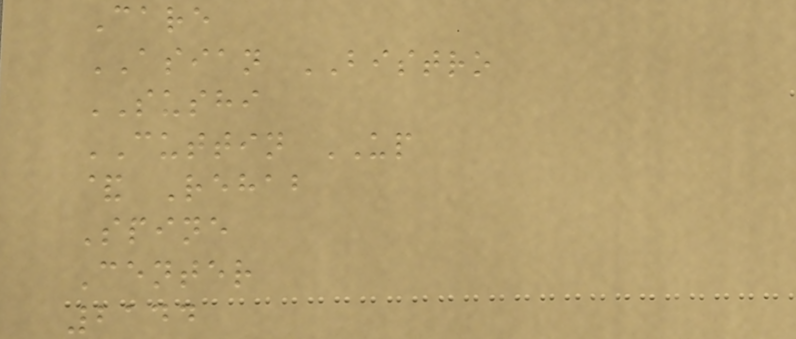Care
ASIAN BISTRO
SUSHI
CUTTIN UP
& Rehab
Spine
Center
2144
